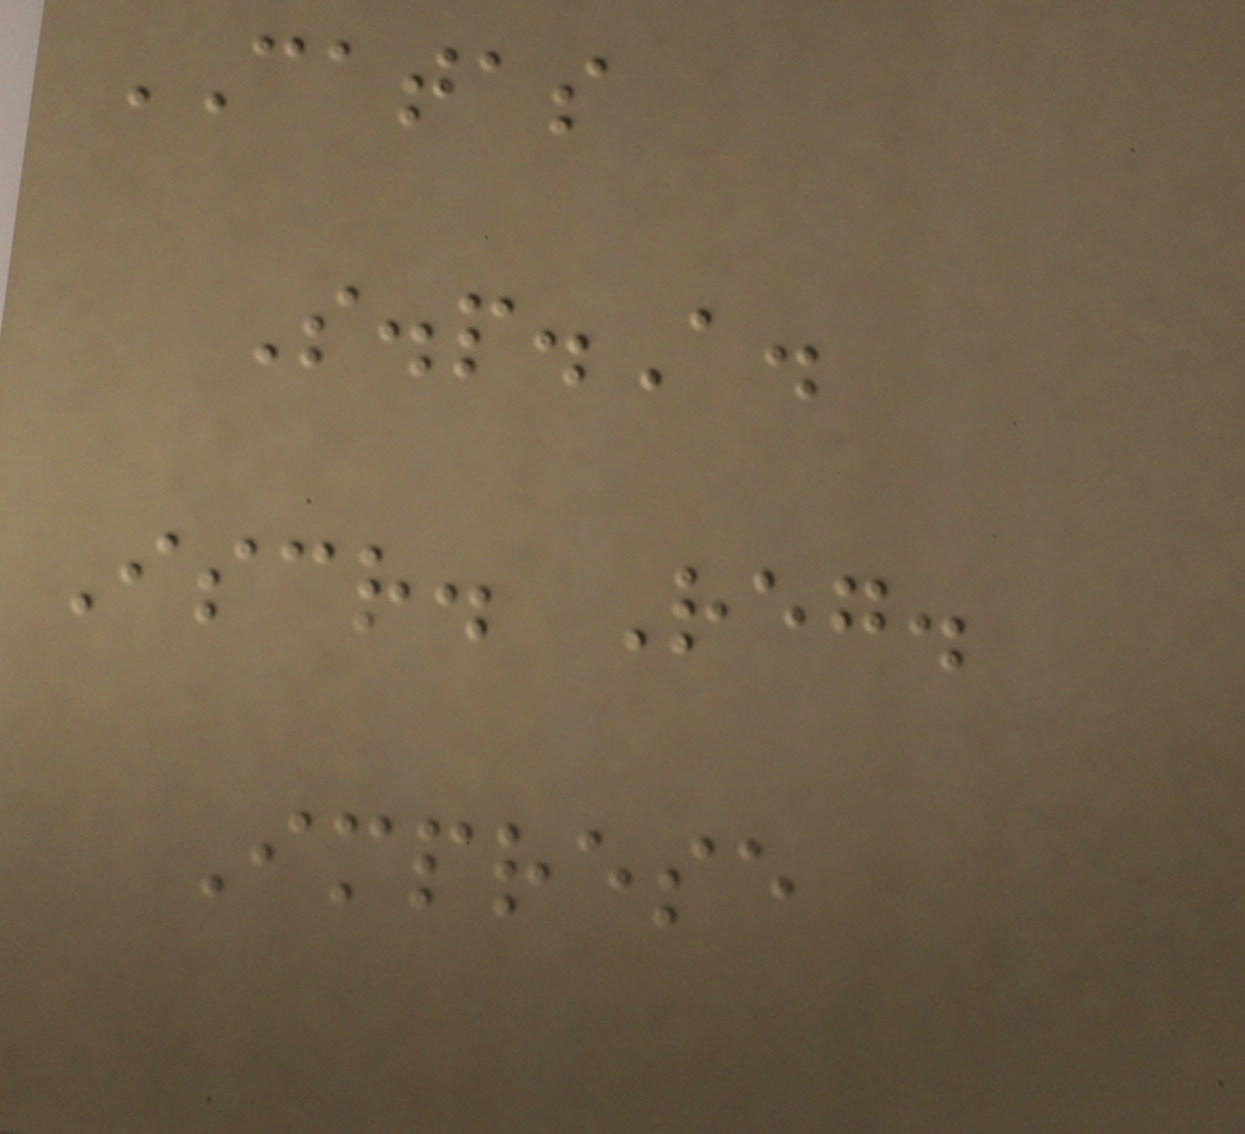CATAS
S.p.A.
Iscr. Reg.
Imprese
